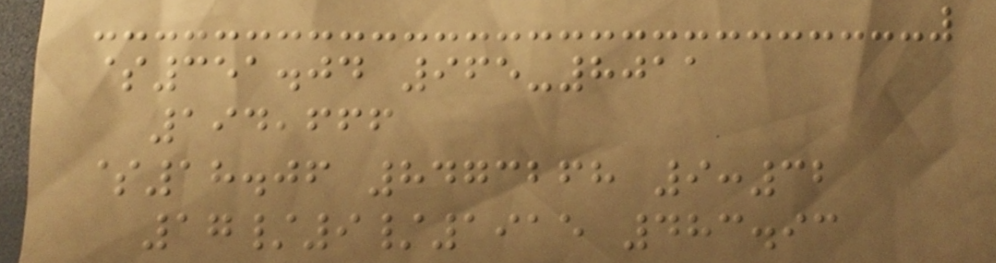$351.04 965-8011
194,666
$18.06 8473268 9:32
17/9/1915 483.93
